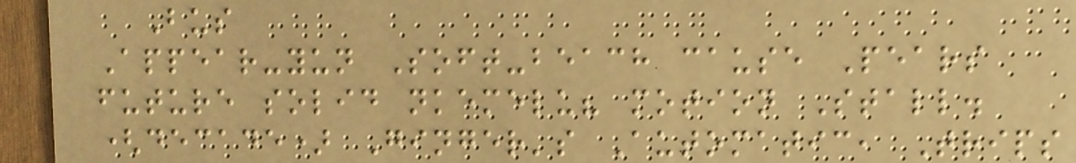Bus
Appear-yun Soft-beach cause Pears
future solid nkemelu? motion Stall.
(decade) Ginger's Automatic, Trips
